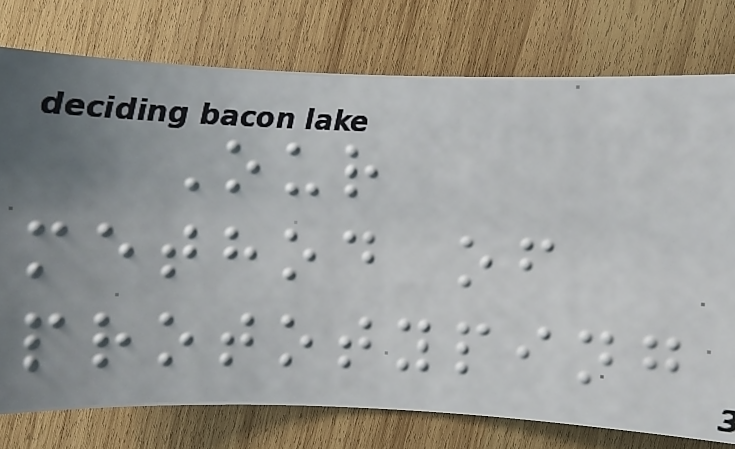Our
method of
prototyping
